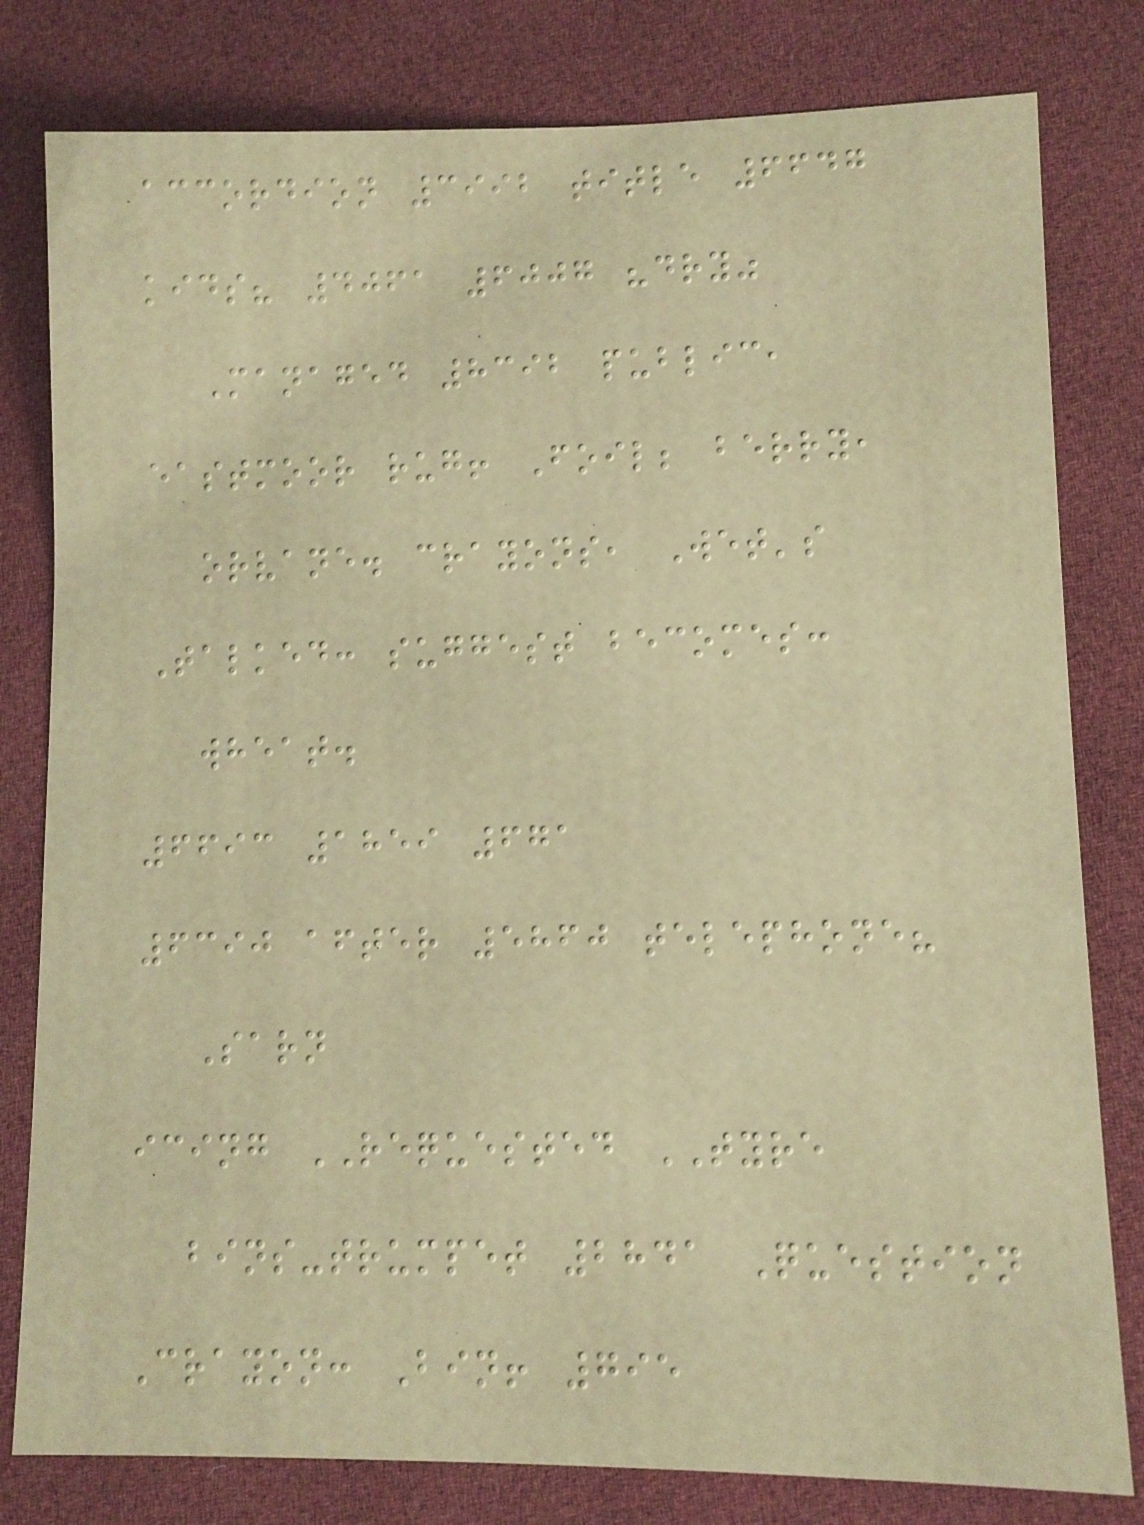accordion 3992 title 6647
kids? 4061 6007 "dry"
Managed 8392 public,
eastmoor rug! Foil; berry,
orvane. crayons, Wet's
Talked: suggest becomes:
wheat.
6693 1859 671
6390 after 5860 telephone?
Sarn
icing REQUESTED TYRE
bins-trumpet 2841 Question
Crayon: Bin! 795
